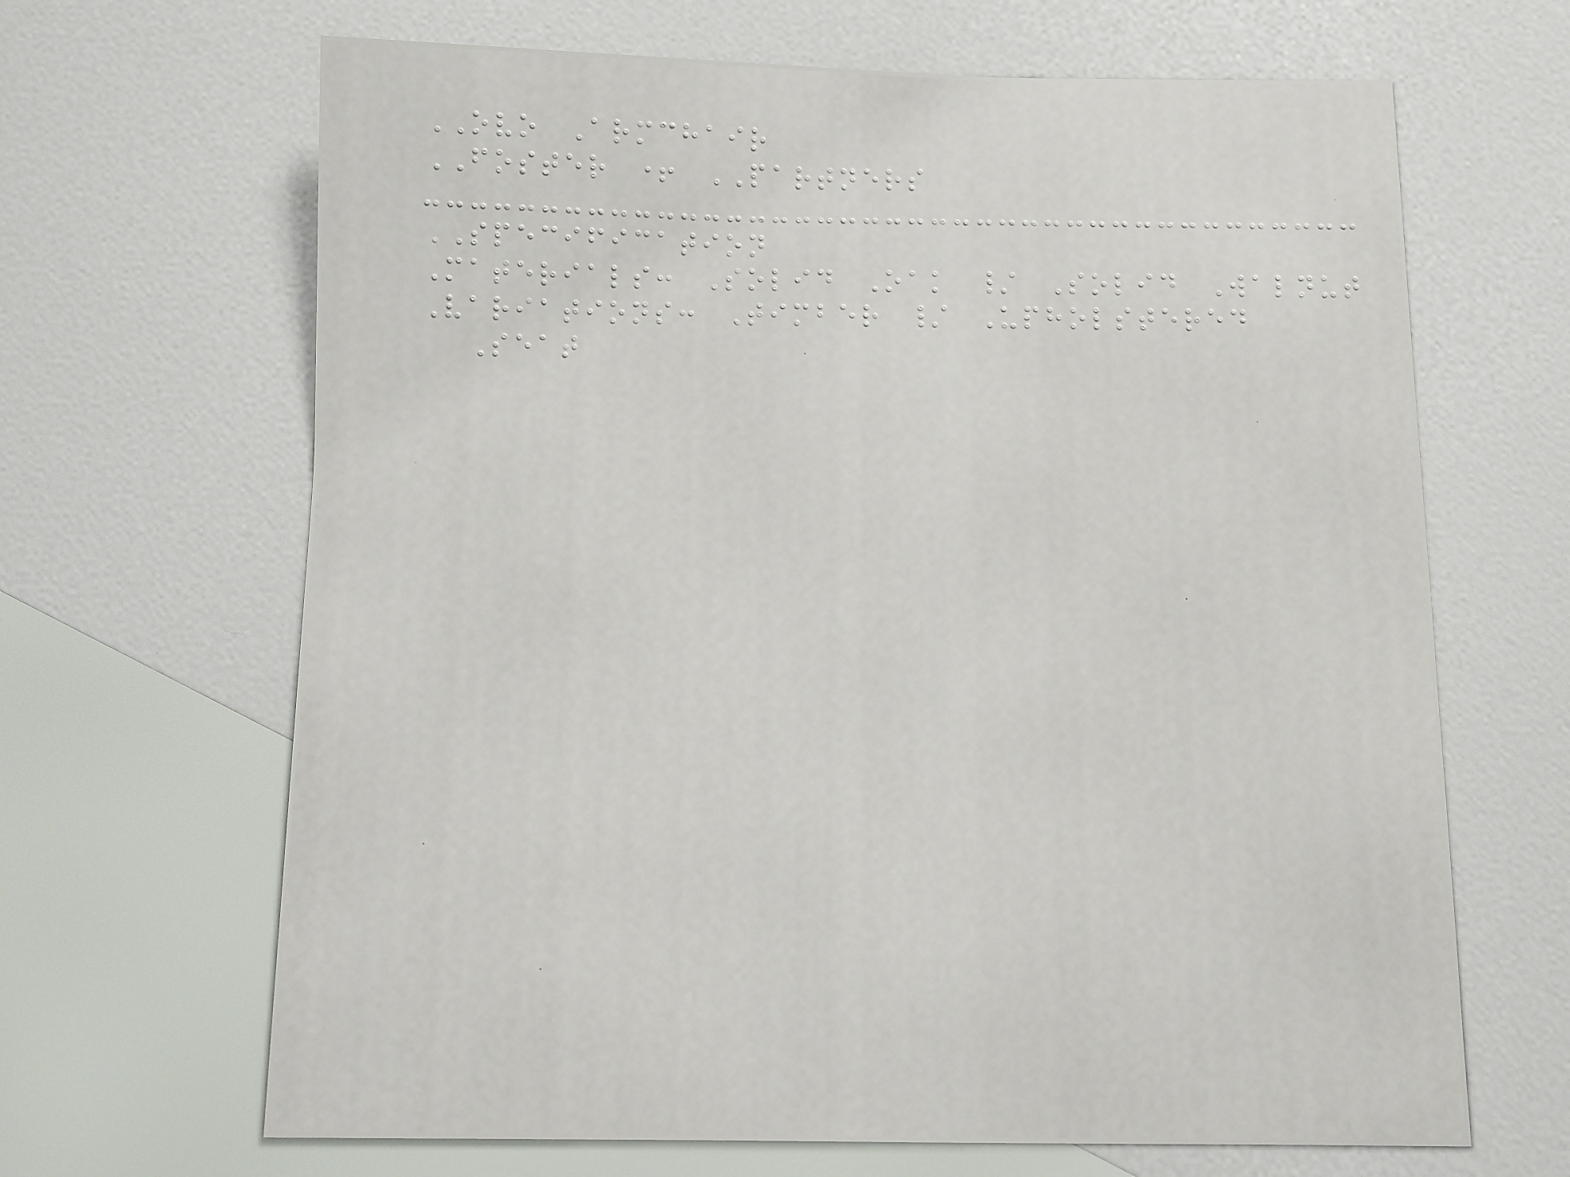OVO Armchair
FOSTER + PARTNERS
SPECIFICATION
Materials: Solid Oak / Solid Walnut
Variations: Timber / Upholstered
Seat
